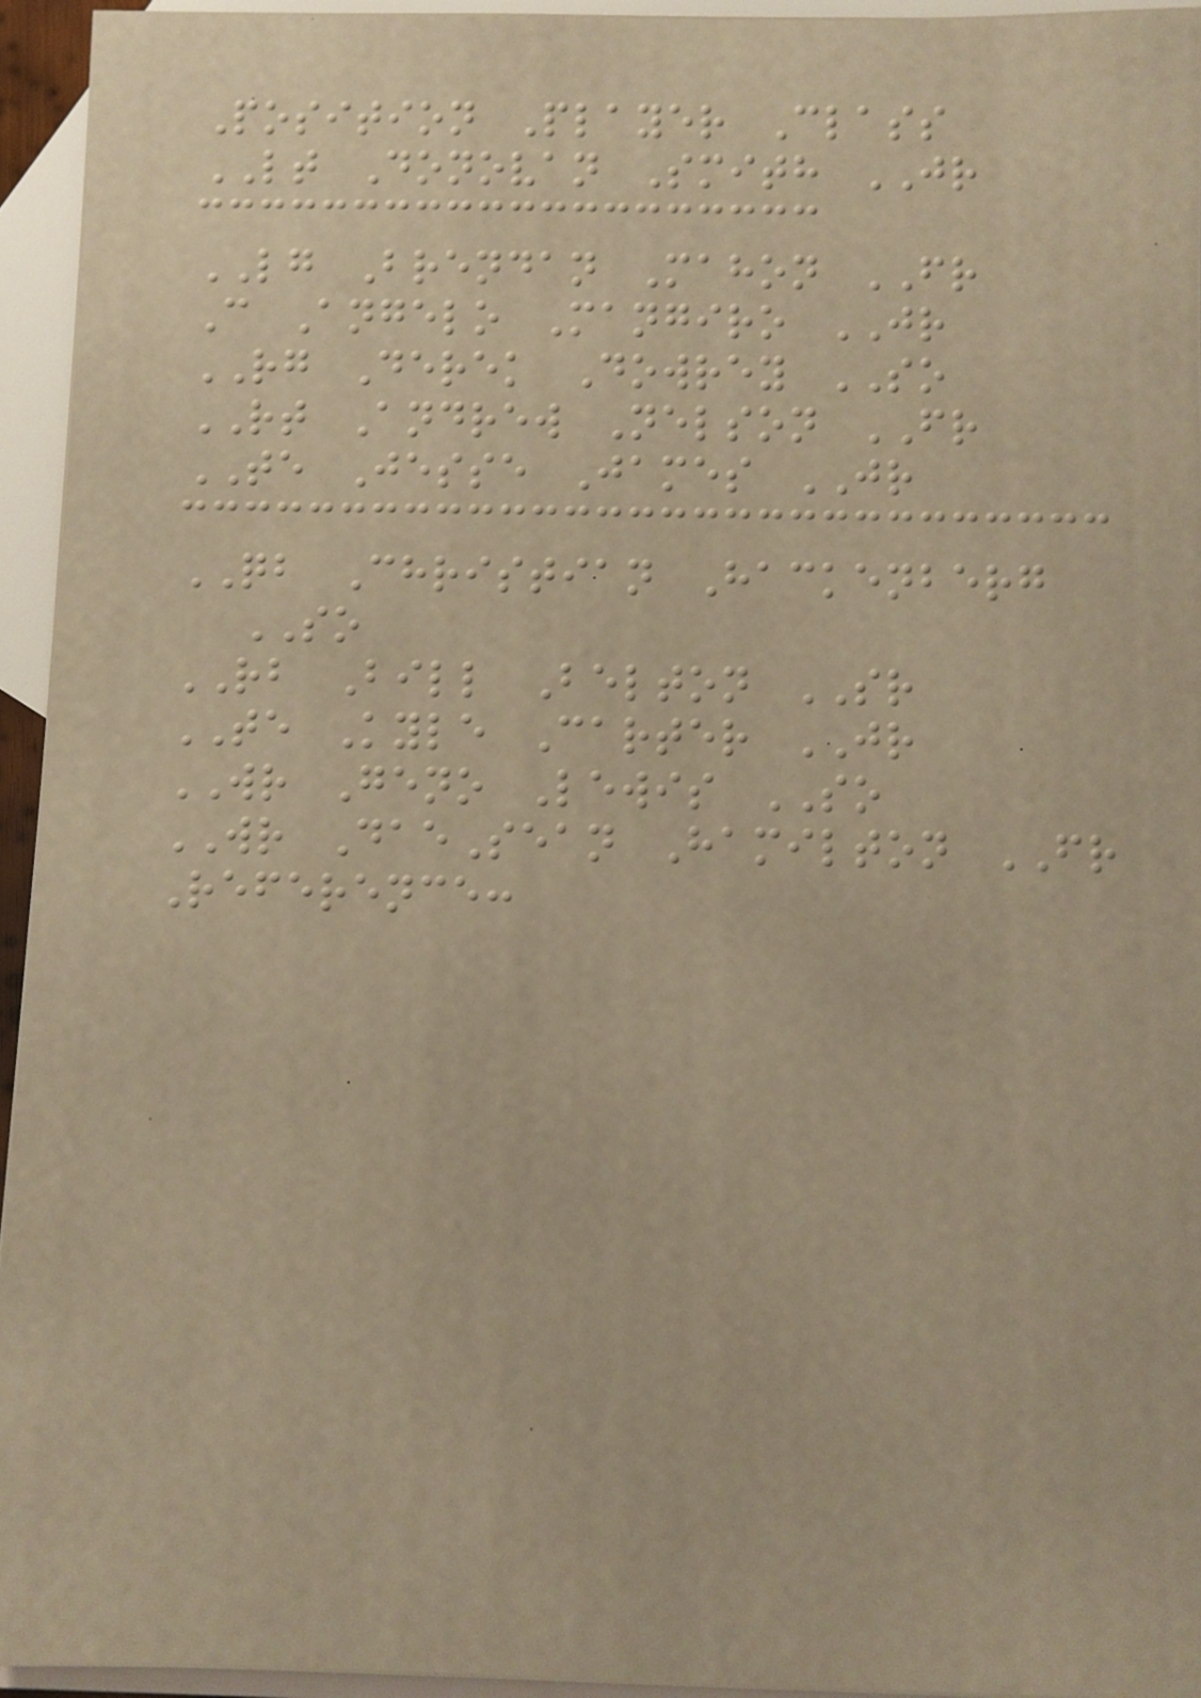Position Player Class
LT Donovan Smith JR
LG Brendan Mahon FR
C Angelo Mangiro JR
RG Derek Dowrey SO
RT Andrew Nelson FR
TE Jesse James JR
QB Christian Hackenberg
SO
RB Bill Belton SR
TE Kyle Carter JR
WR Geno Lewis SO
WR DaeSean Hamilton FR
Reference:
